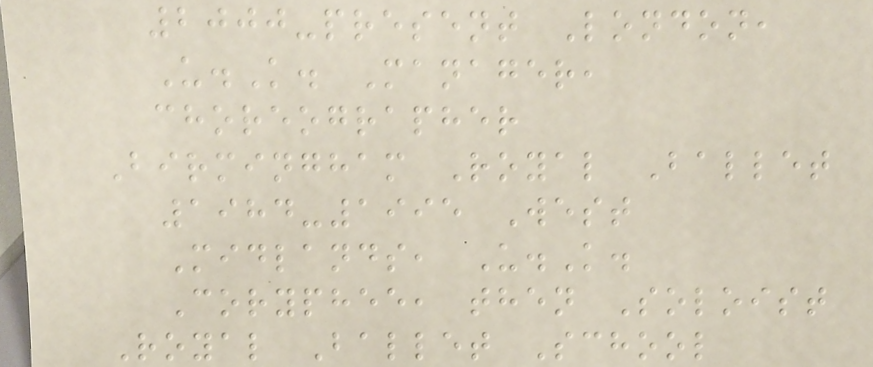2000-present London,
U.K. Manager,
choreographer
Birmingham Royal Ballet
1984-1995 West
Midlands, U.K.
Coryphee, then Soloist
Royal Ballet School
